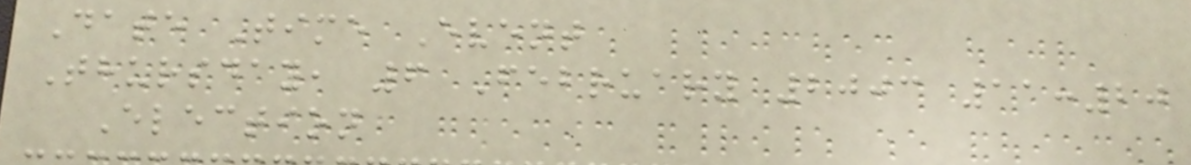Date Time Event
Thursday, 6 February 2003 11:20
Election
